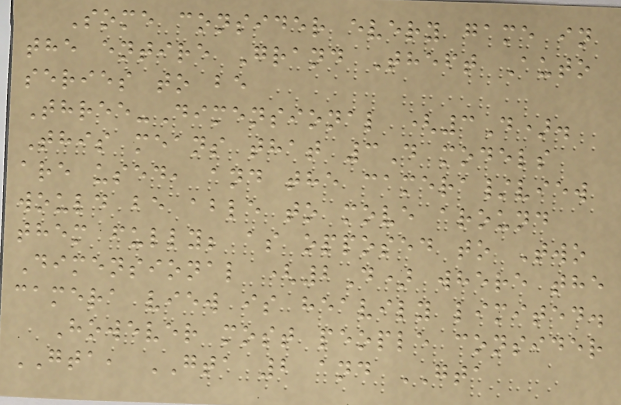Some consider every game in
the entire Grand Theft Auto
series to be
Three-Dimensional (3D).
This means that 3D models
are used, and the camera/view
would be able to move around
them fully; as opposed to Two
Dimensional (2D) where the
camera view is heavily limited.
However most people consider
GTA, GTA 2 and GTA
